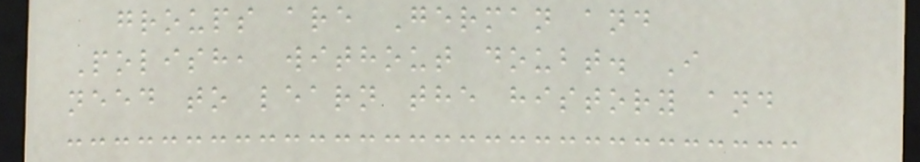groups are German and
Polish, without doubt. I
need to learn the history and
